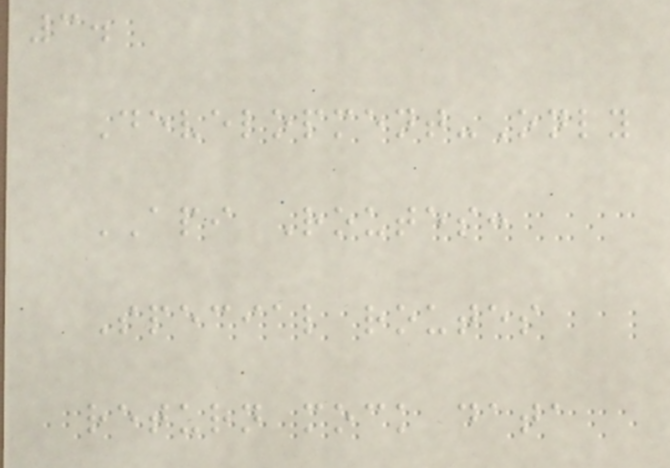3.
Development-Only
API Routes:
Special routes
return mock data
